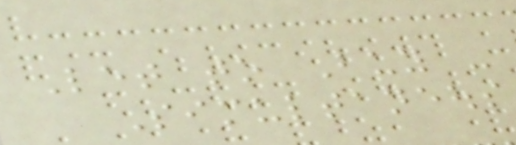Let to Buy -
Simultaneous
